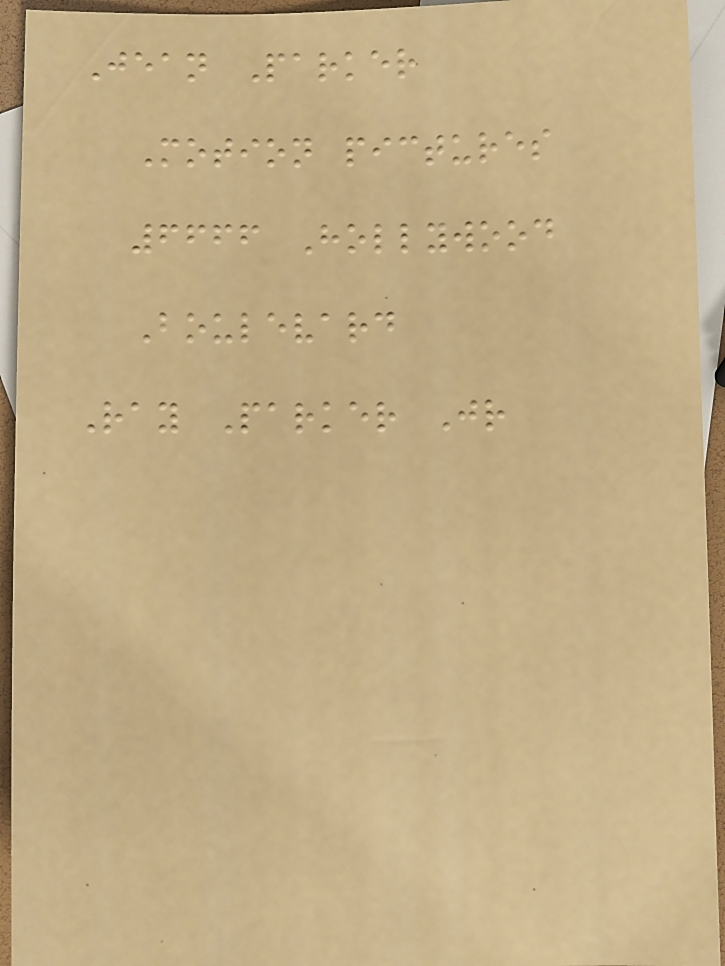Jean Parker
Motion pictures
6666 Hollywood
Boulevard
Ray Parker Jr
